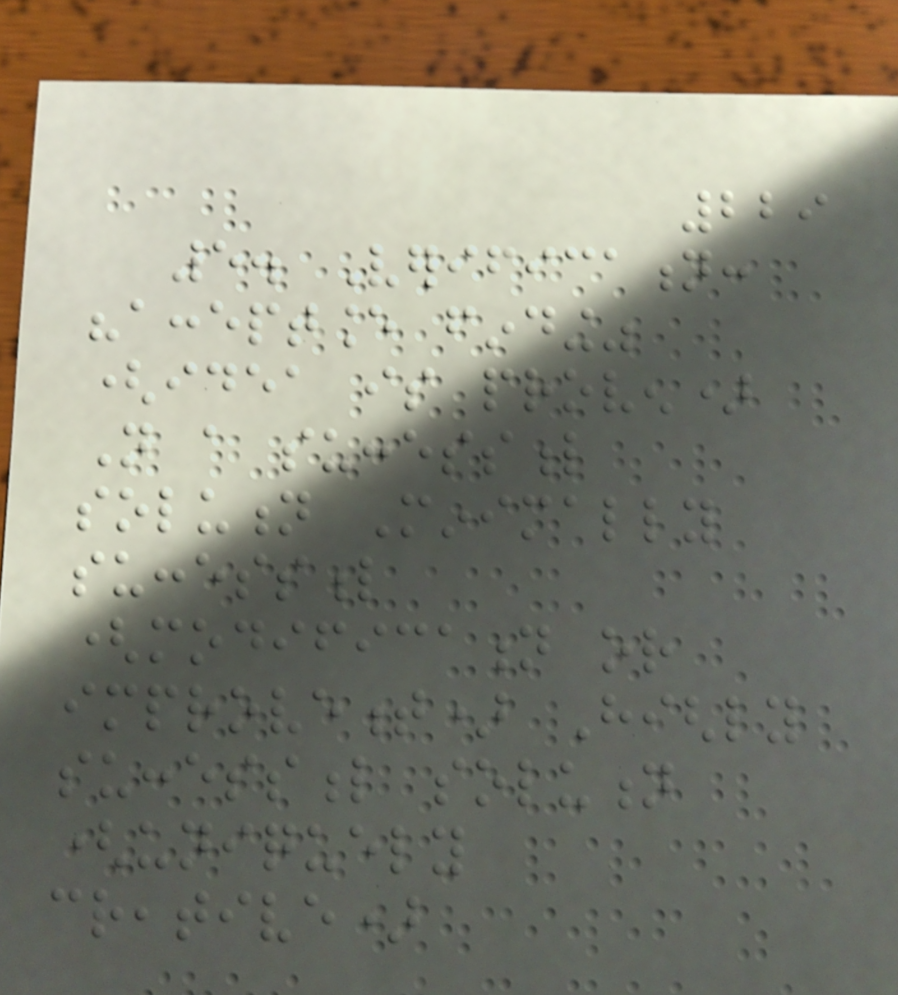229
5. Verification:
"acceptance finding"
(idea is proven)
Not a successful
solution Minimally
successful
(modification or
improvement) Highly
successful solution
(uniquely
creative)
